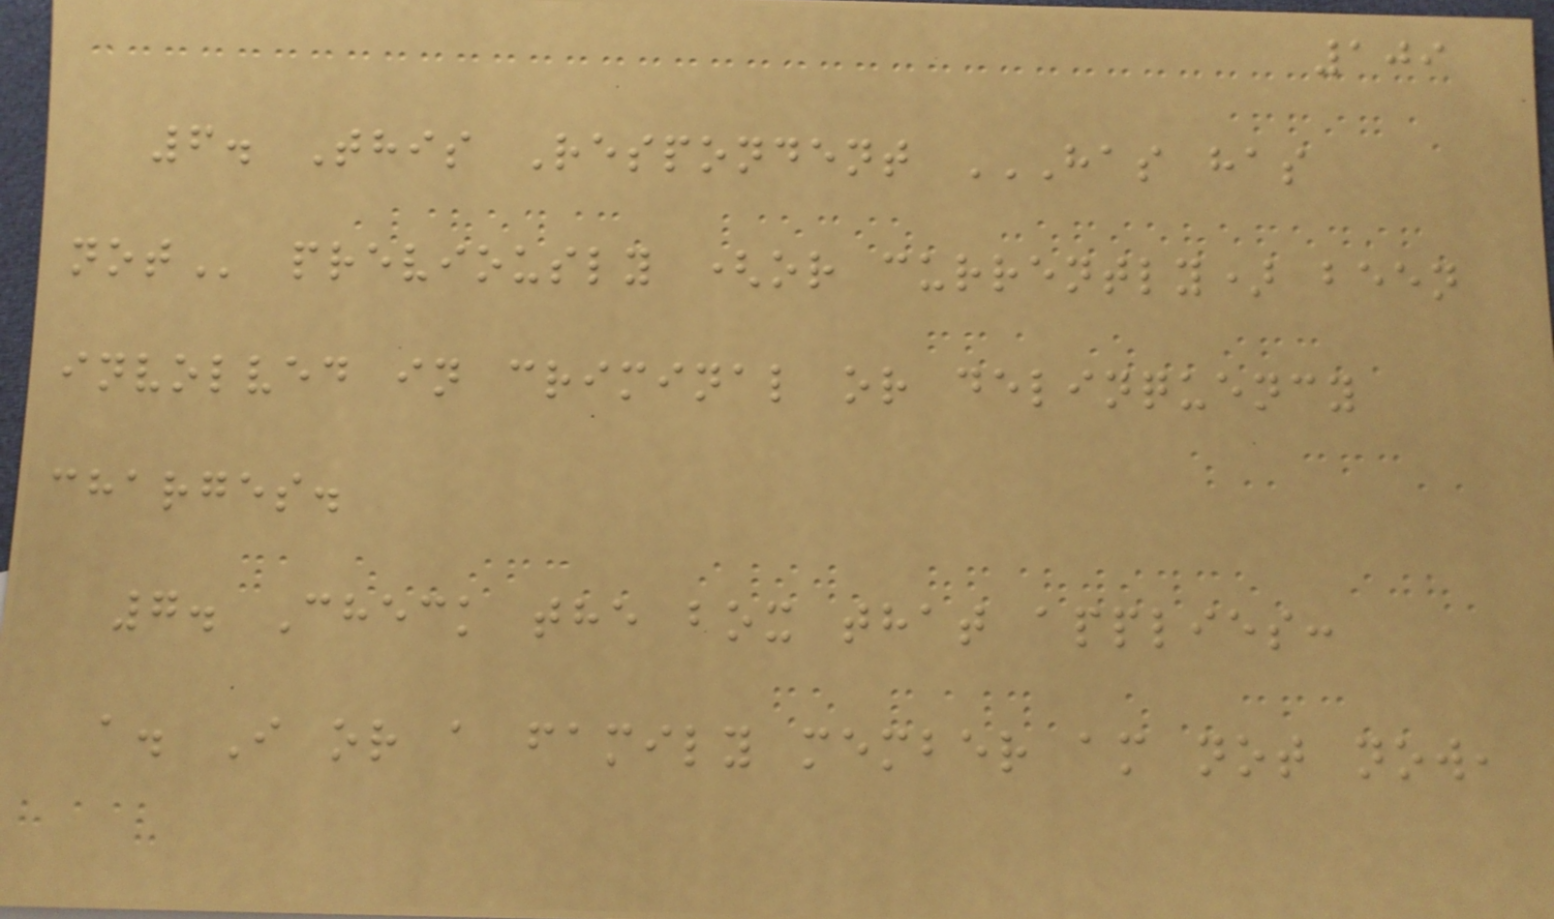109
6. This Respondent HAS HAS
NOT previously (or currently) been
involved in criminal or delinquency
charges.
7. Check the box that applies:
a. I or a family member am not now,
